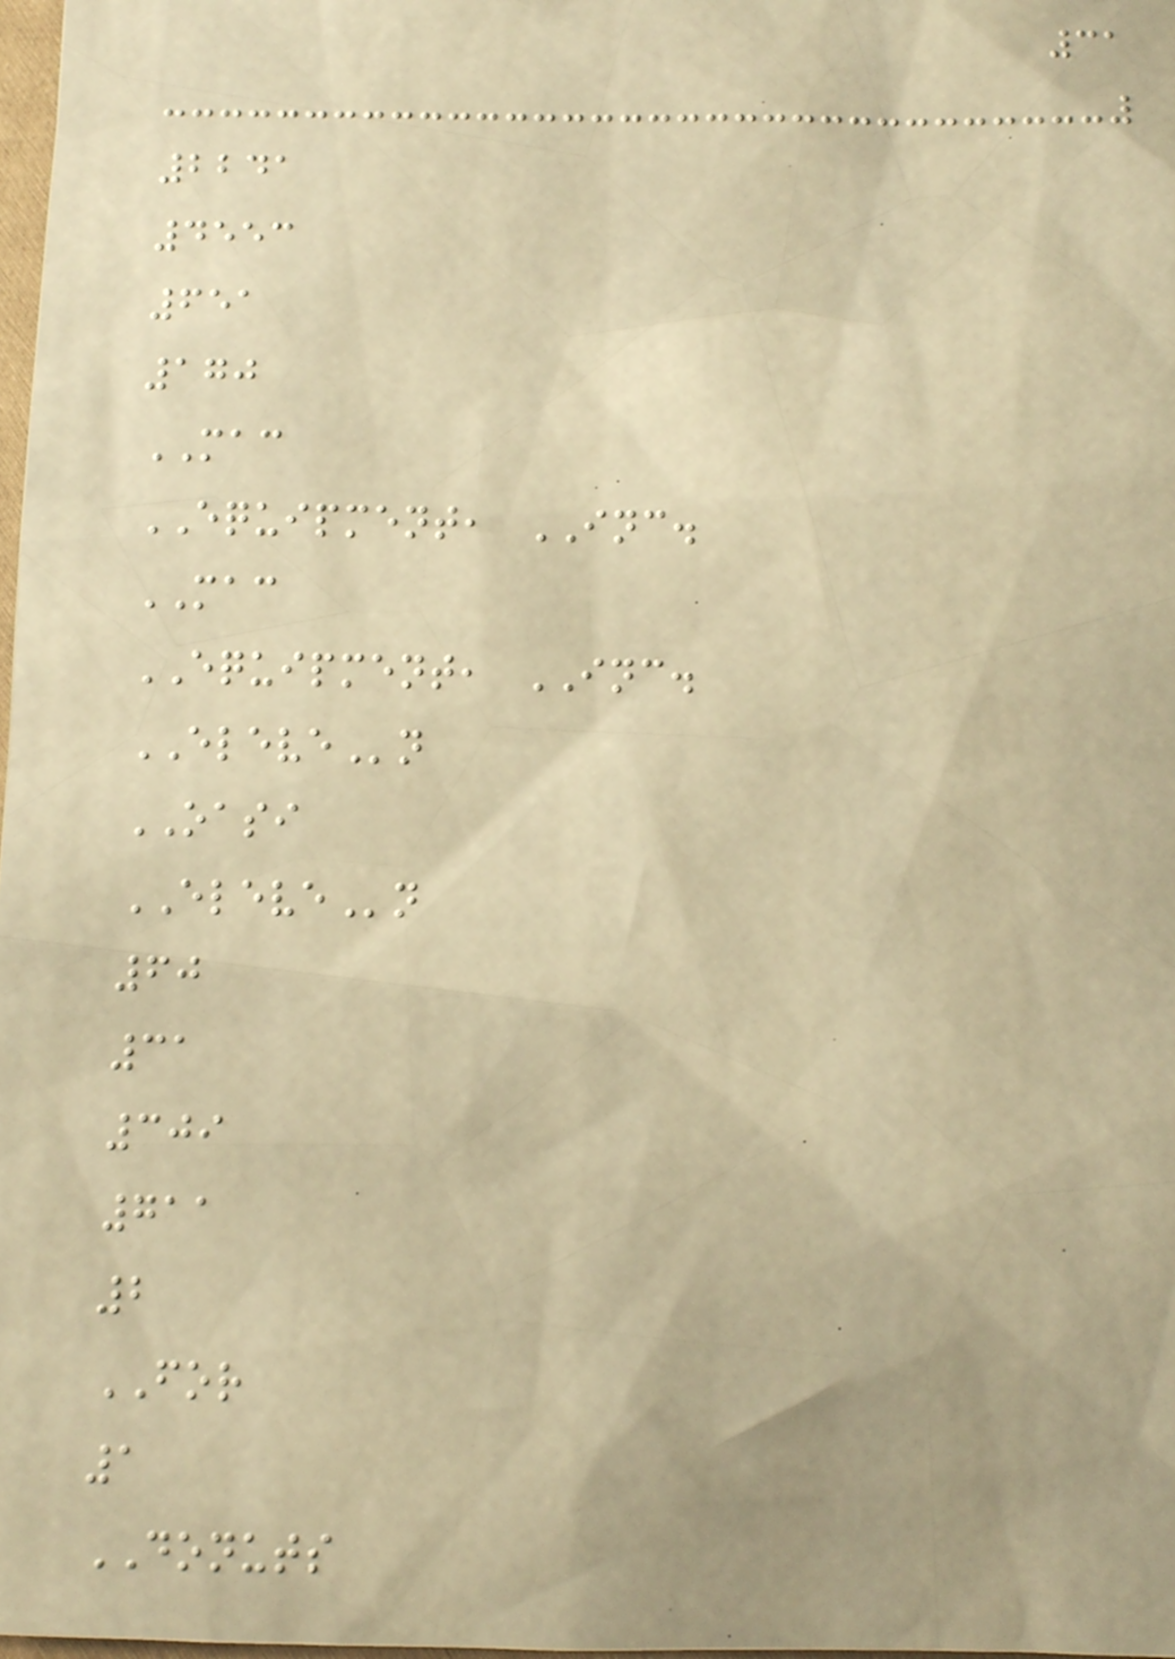31
2241
4553
651
170
MAC
EQUIPMENT, INC.
MAC
EQUIPMENT, INC.
ELEVEn
OASI
ELEVEn
60
31
309
711
2
FOR
1
DONUTS
